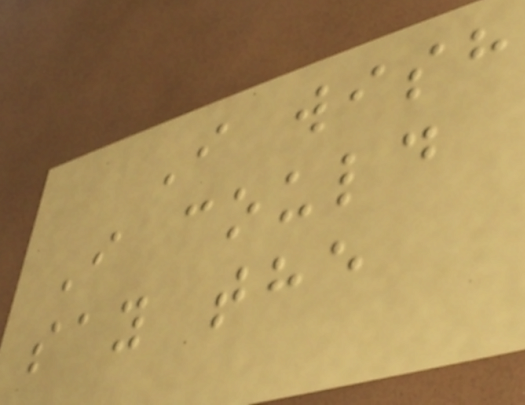I wish
I could
say the
